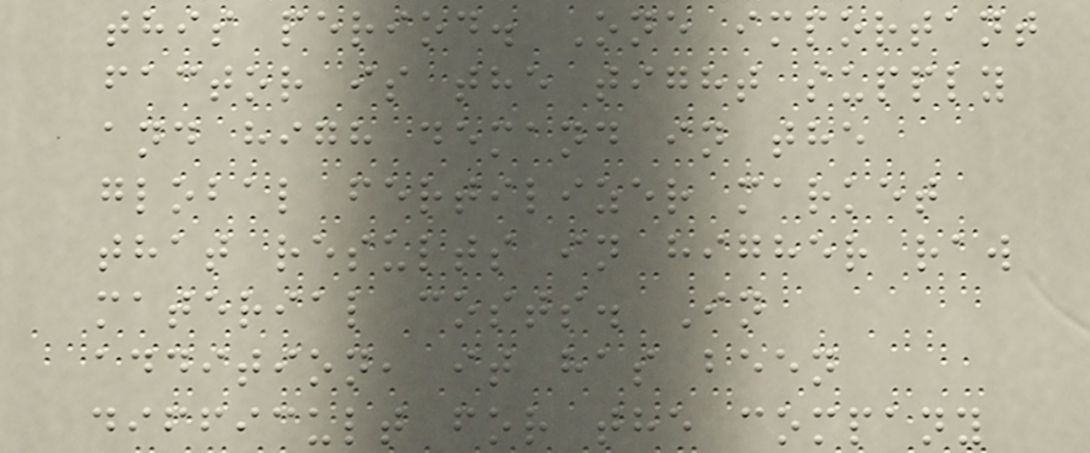this period. One important
factor is the tight supply
and high demand in the
global fertilizer market
that results in higher raw
material costs. In
addition, it has been
difficult for the company
